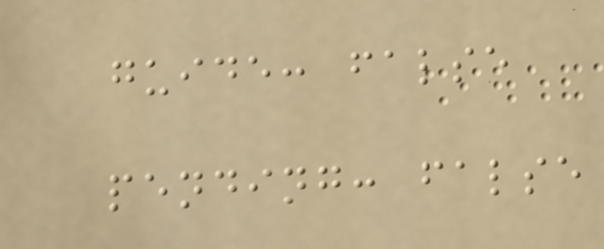guide: false
pending: false
